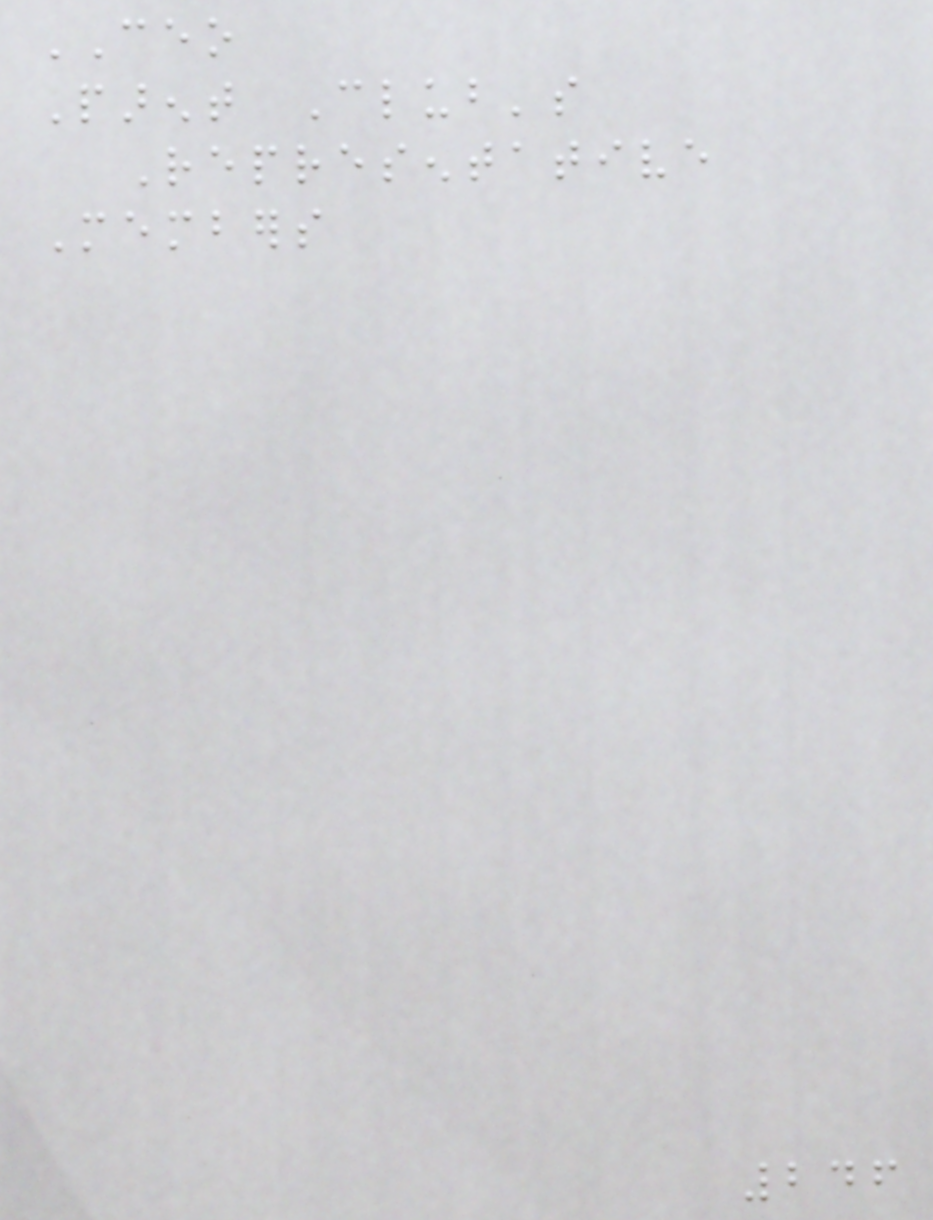CEO
Parent Club's
Representative
Members
246
